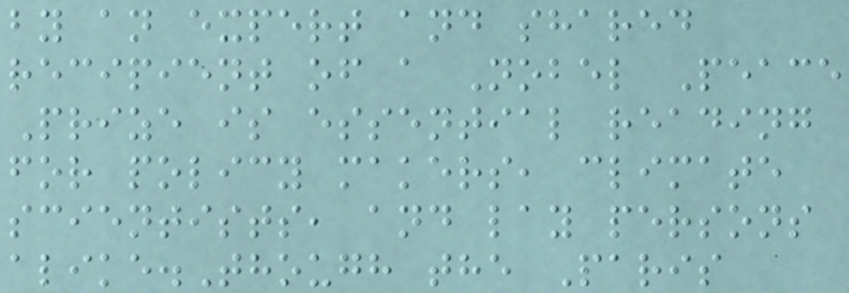by an expert and shared
recipient of a Nobel Peace
Prize is essential reading
for policy makers, climate
scientists, and lay persons
alike.Though the Paris
